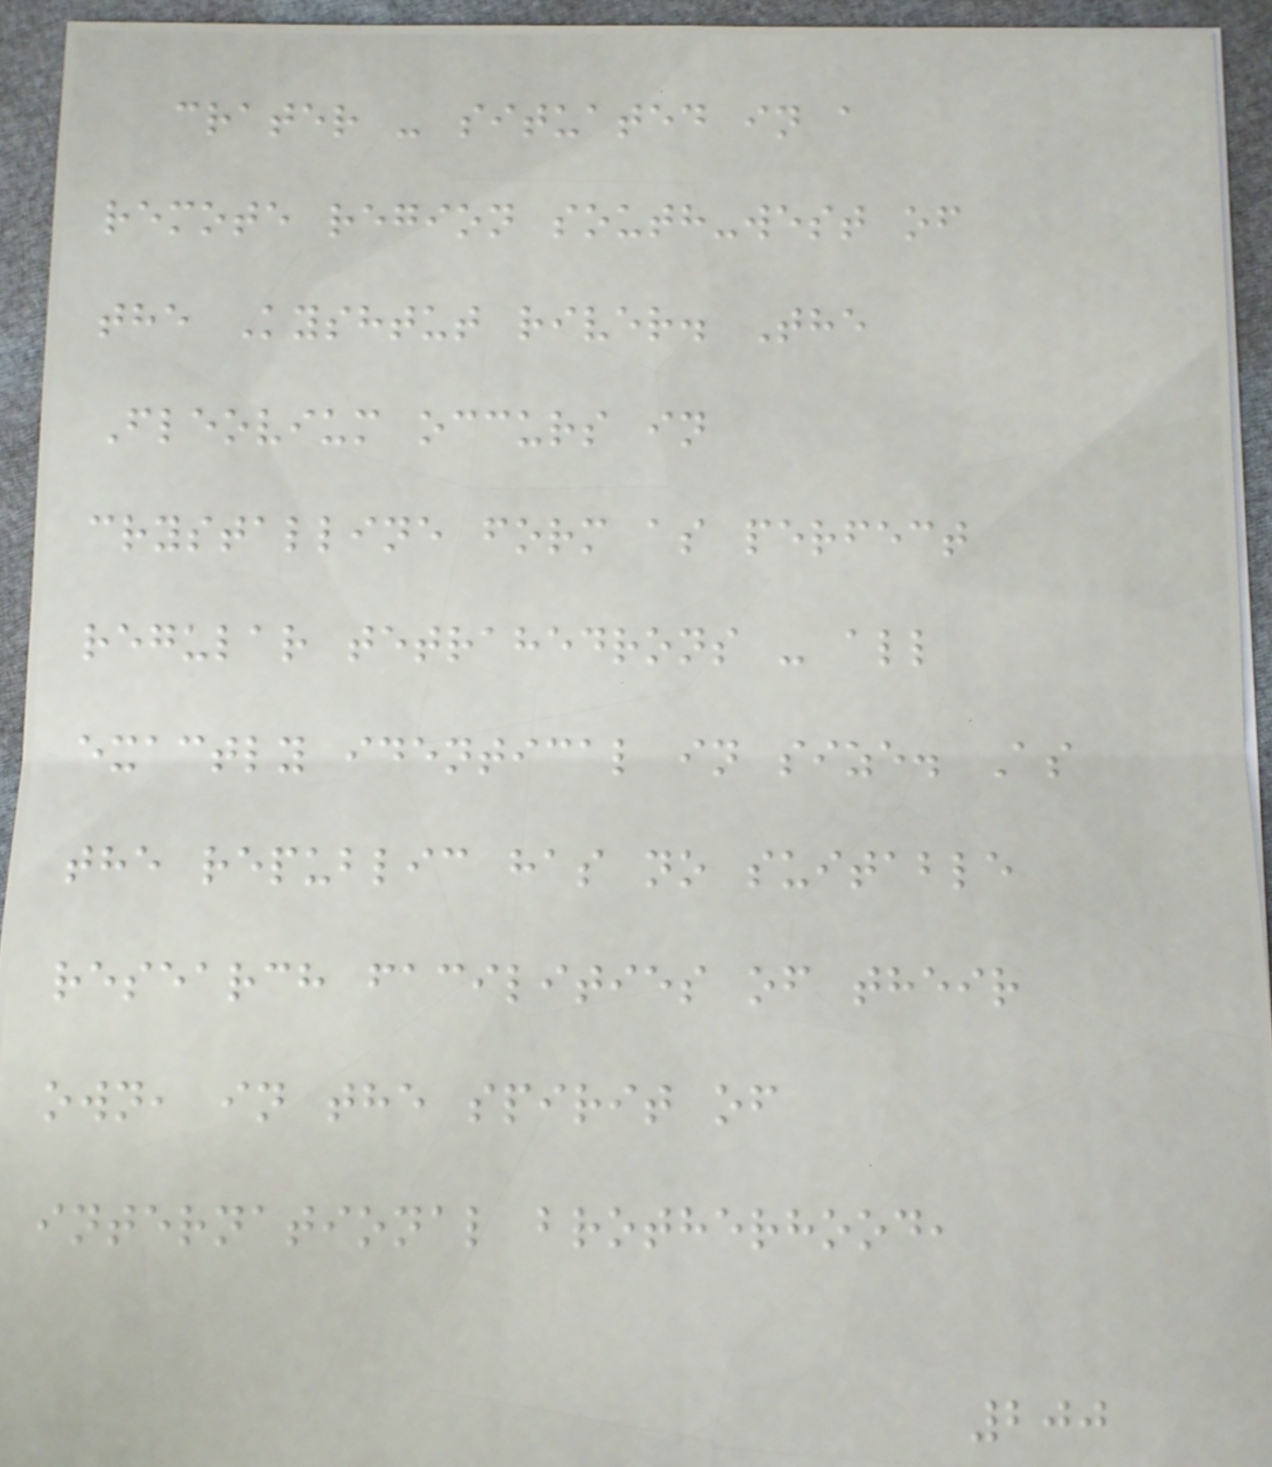crater - situated in a
remote region south-west of
the Kyshtut river. The
Fleovium occurs in
crystalline form as perfect
regular tetrahedrons - all
exactly identical in size. As
the republic has no suitable
research facilities of their
own, in the spirit of
international brotherhood,
200
